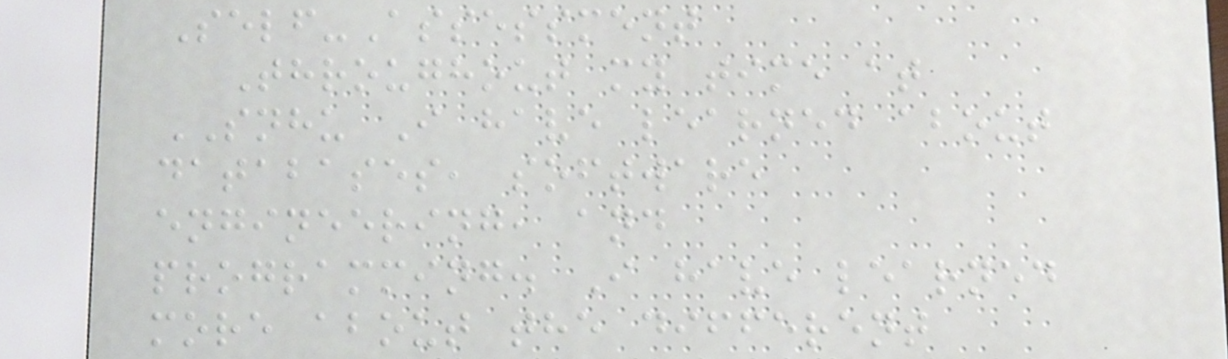Self-Assessment
Throughout my time at
SNHU I have learned about
databases, software
engineering, and
programming. I have learned
more about the different
